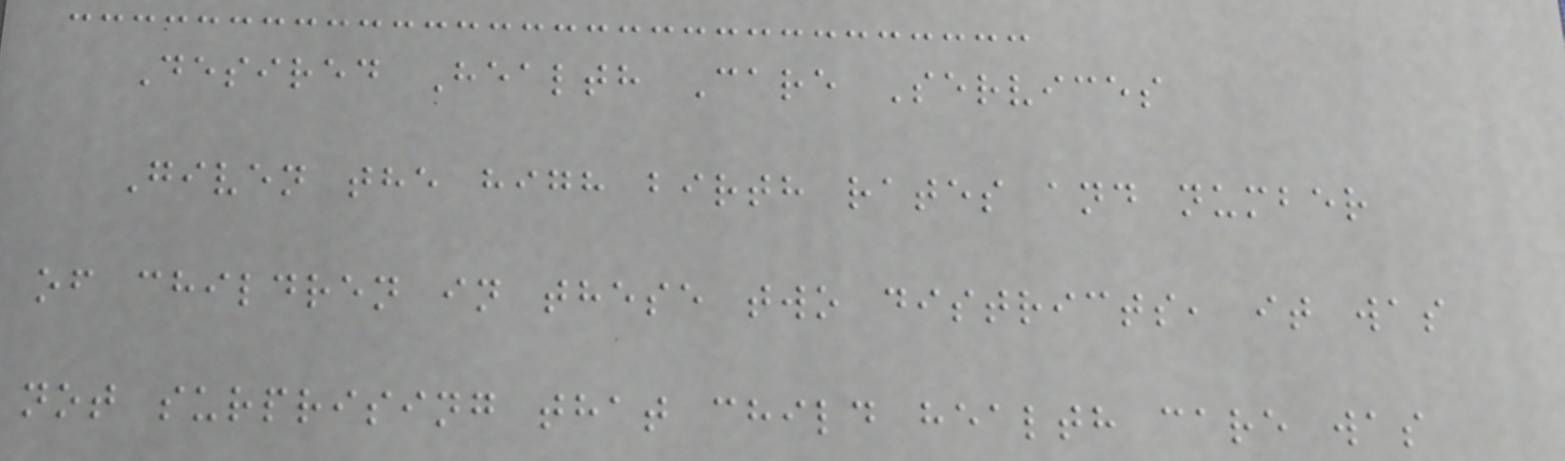Desired Health Care Services
Given the high birth rates and number
of children in these two districts, it was
not surprising that child health care was
